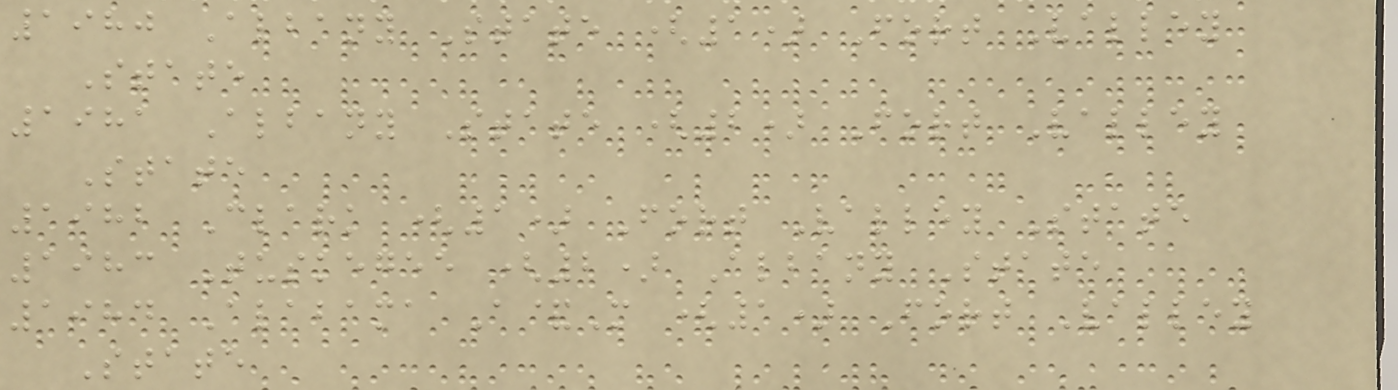1980 Albany State (1) Fort Valley
State
1981 Albany State (2) Fort Valley
State
1982 Clark (1) Fort Valley State
1983 Tuskegee (2) Albany State
1984 Alabama A&M (1) Fort Valley
State
